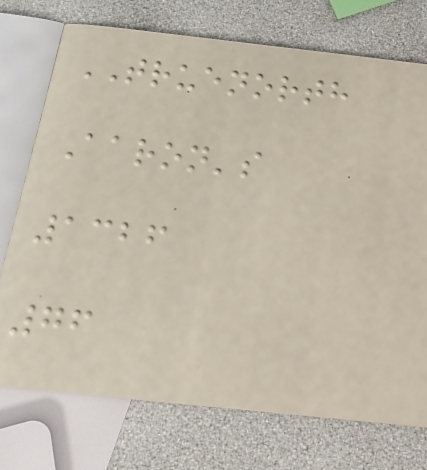TRUENORTH
Aaron's
1326
76
